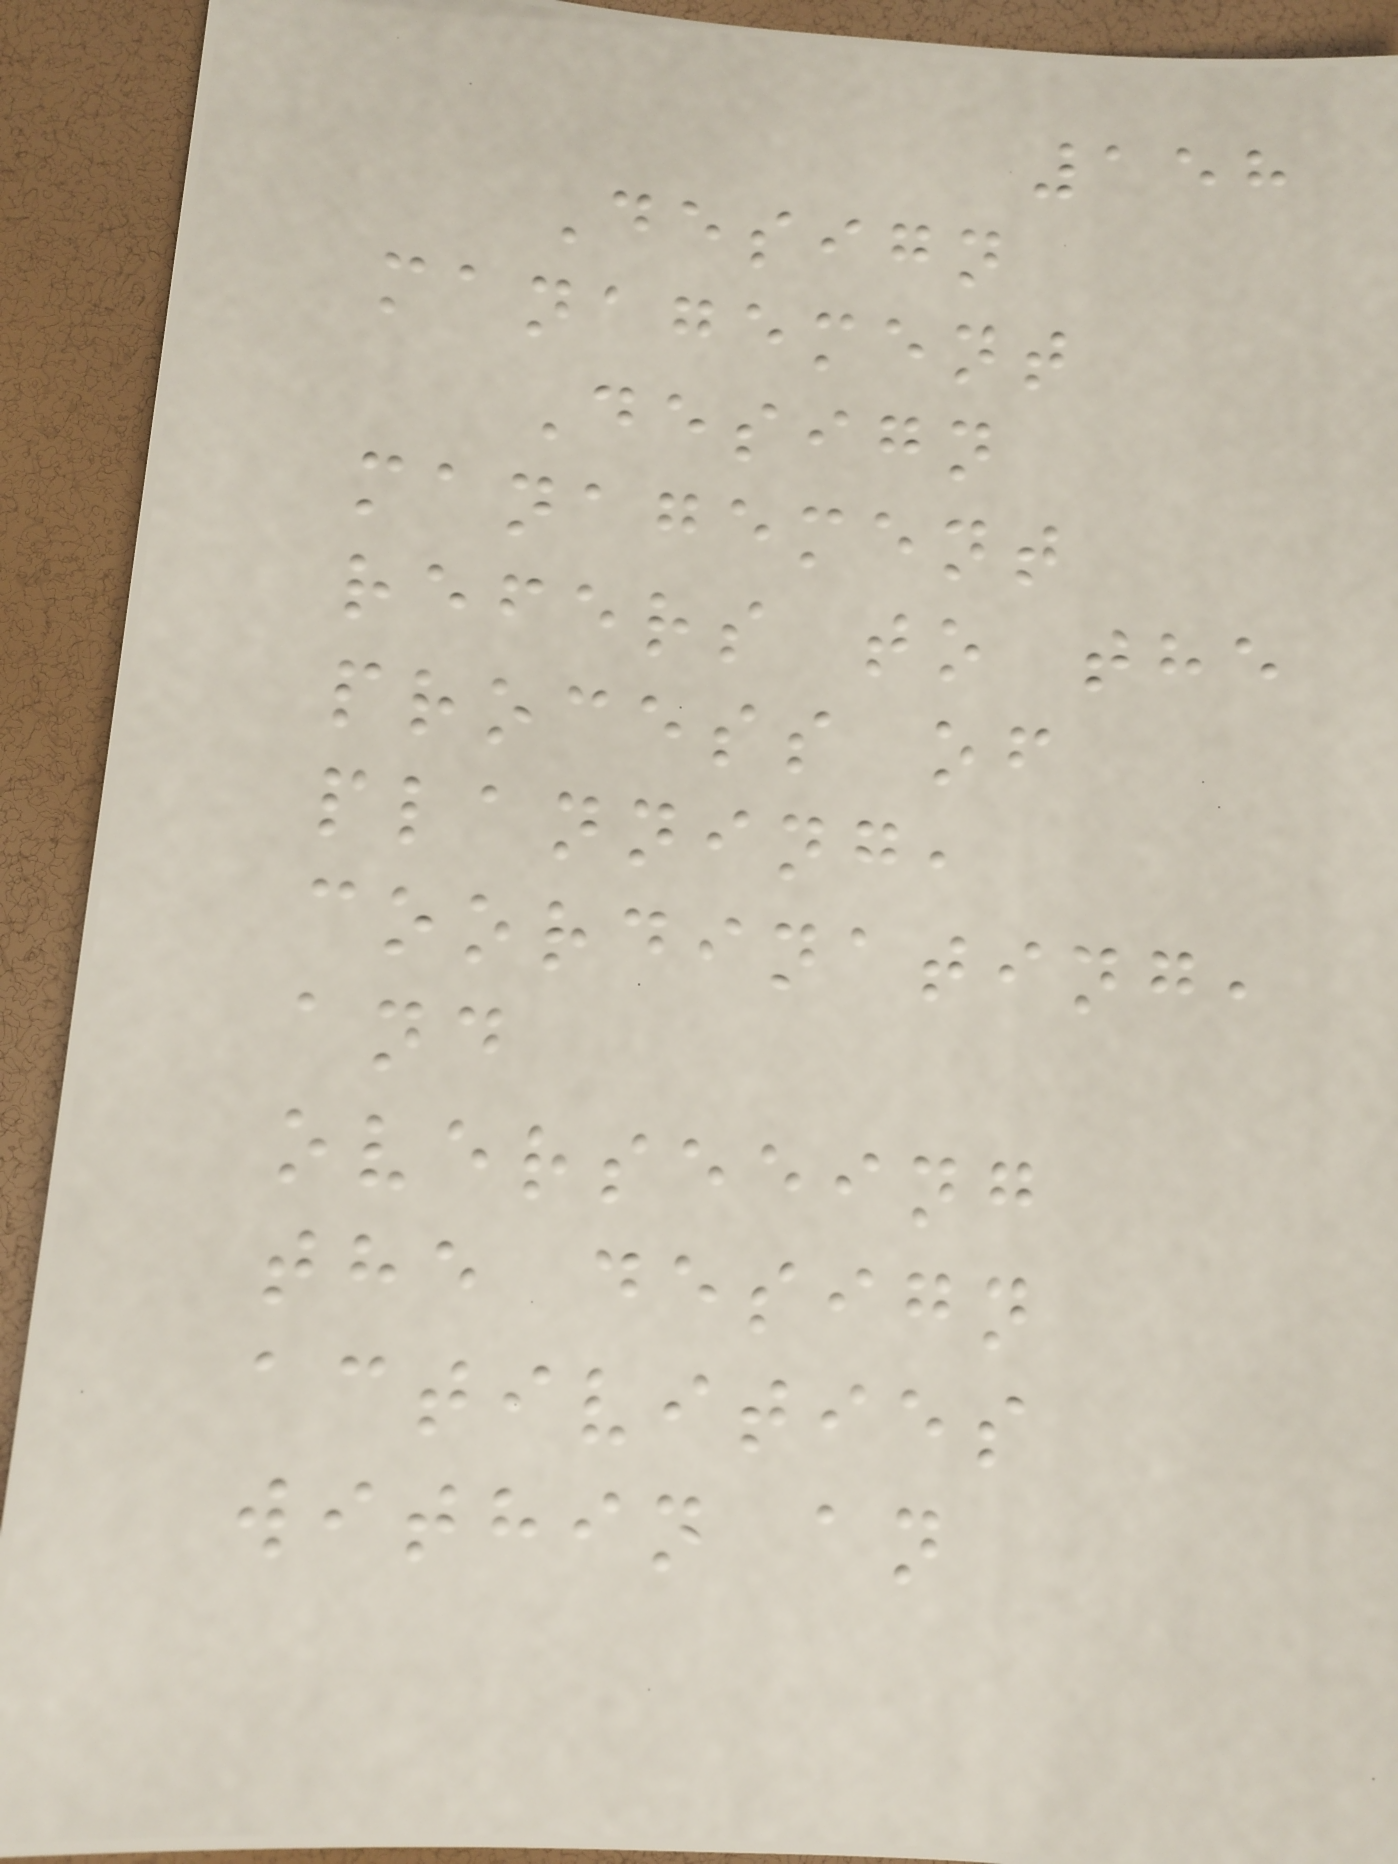158
Design
management
Design
management
refers to the
process of
planning,
coordinating,
and
overseeing
the design
activities
within an
